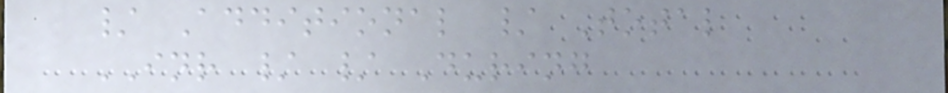/ Additional / Total
INR / / During
